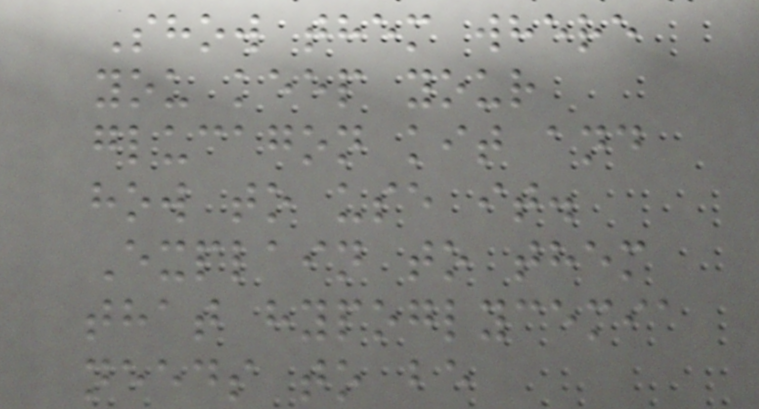Show them where
you keep your
glucagon kit and
how to use it.
Explain to them
that hypoglycemia
needs to be
